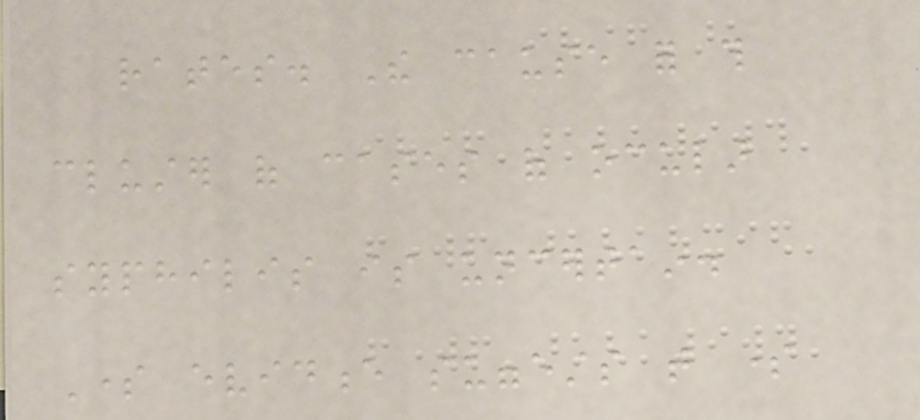rates. The cause for this
cluster of cases of ocular
syphilis is uncertain.
Some evidence suggests that some
